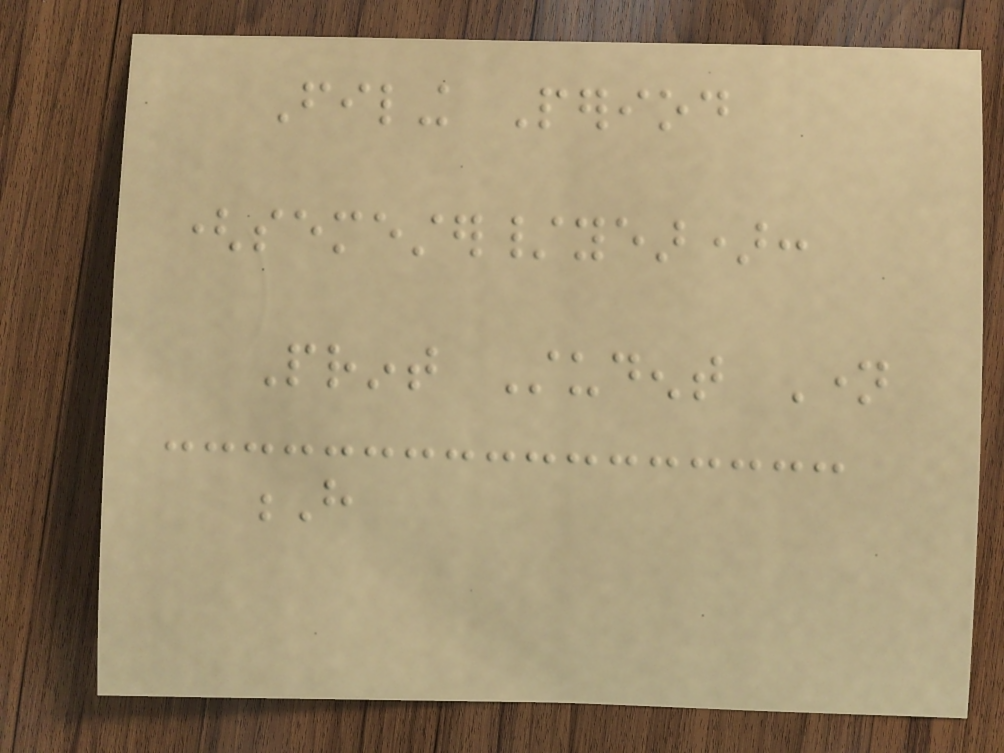Filing Period
(semester/year):
Print Student Name
H
